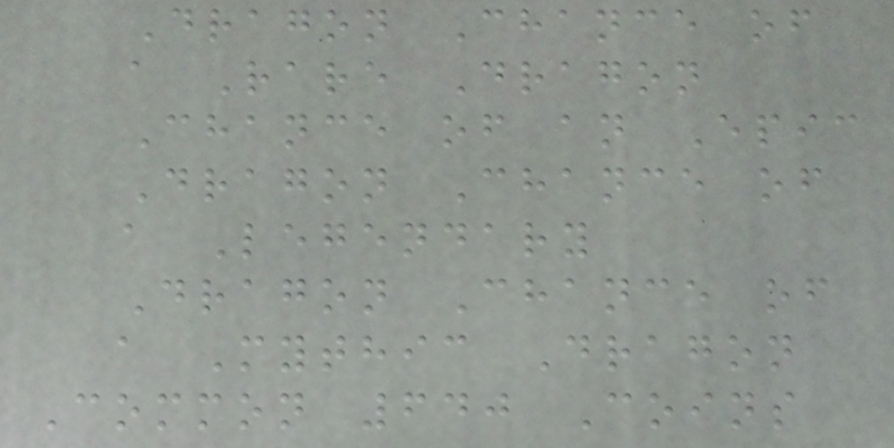Dragon Chance of
a Rare Dragon
Chance of an Epic
Dragon Chance of
a Legendary
Dragon Chance of
a Mythic Dragon
Common 640 Coins
